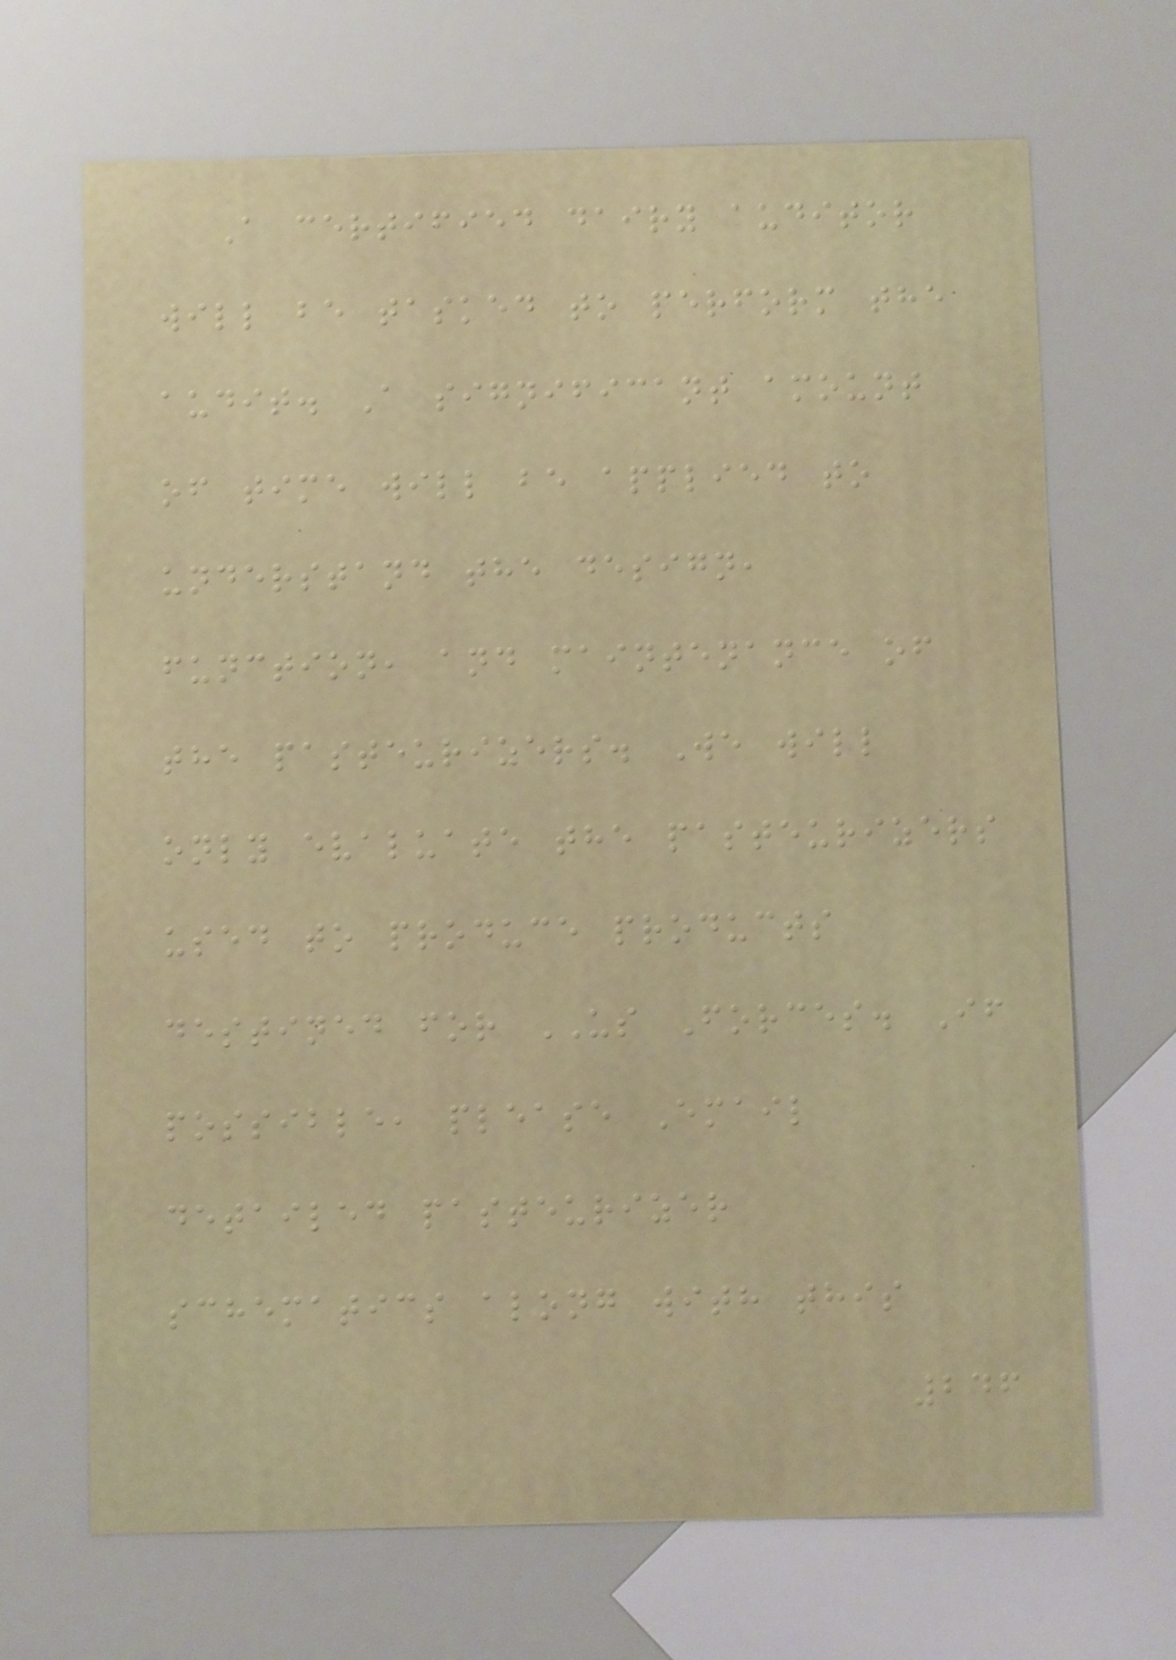A certified dairy auditor
will be tasked to perform the
audit. A significant amount
of time will be applied to
understand the design,
function, and maintenance of
the pasteurizers. We will
only evaluate the pasteurizers
used to produce products
destined for US Forces. If
possible, please Email
detailed pasteurizer
schematics along with this
246
